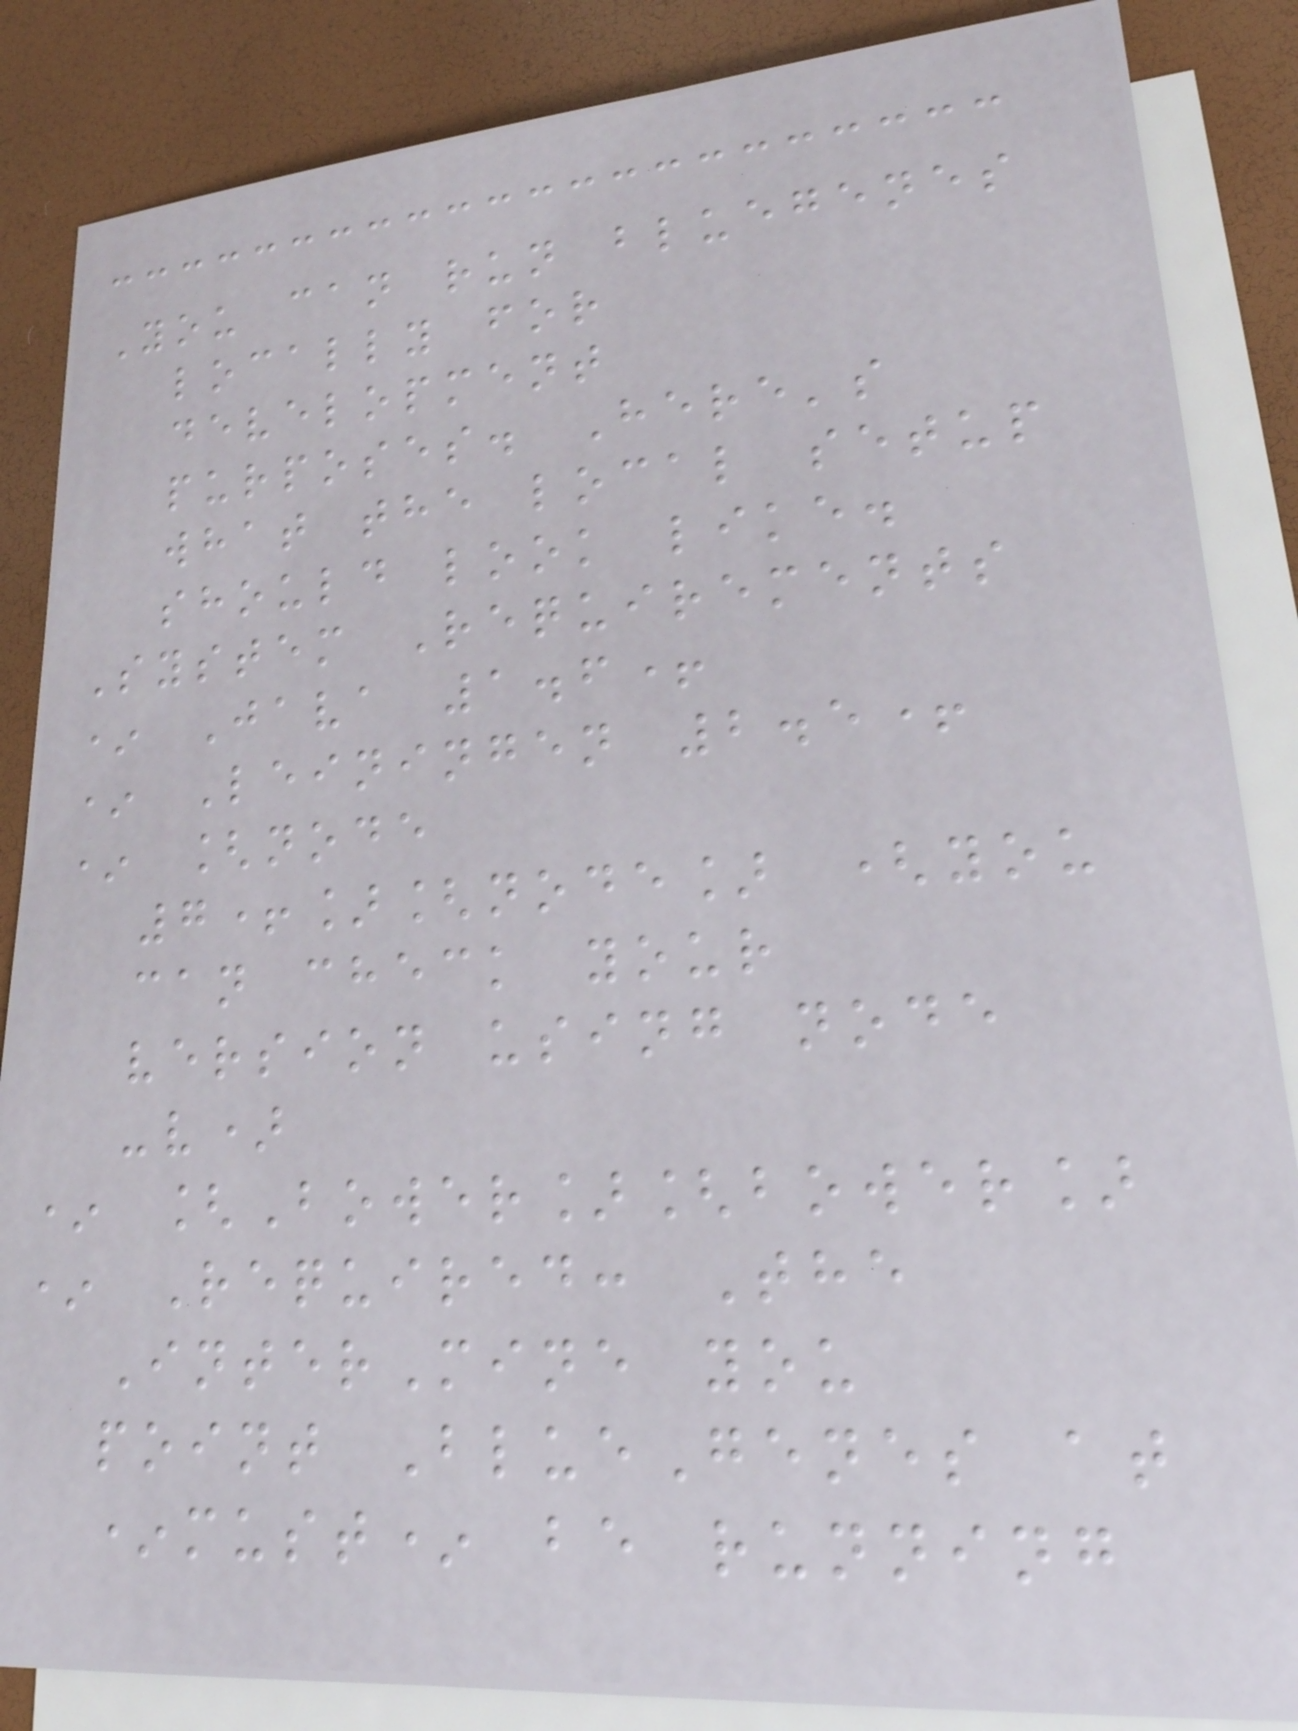You can run bluegenes
locally for
development
purposes. Here's
what the local setup
should look like.
System Requirements
* Java 1.6+
* Leiningen 2.5+
* [node
7+][node] (you
can check your
version using node
-v)
* [Bower][bower]
* Required: The
InterMine you
point BlueGenes at
*must* be running
